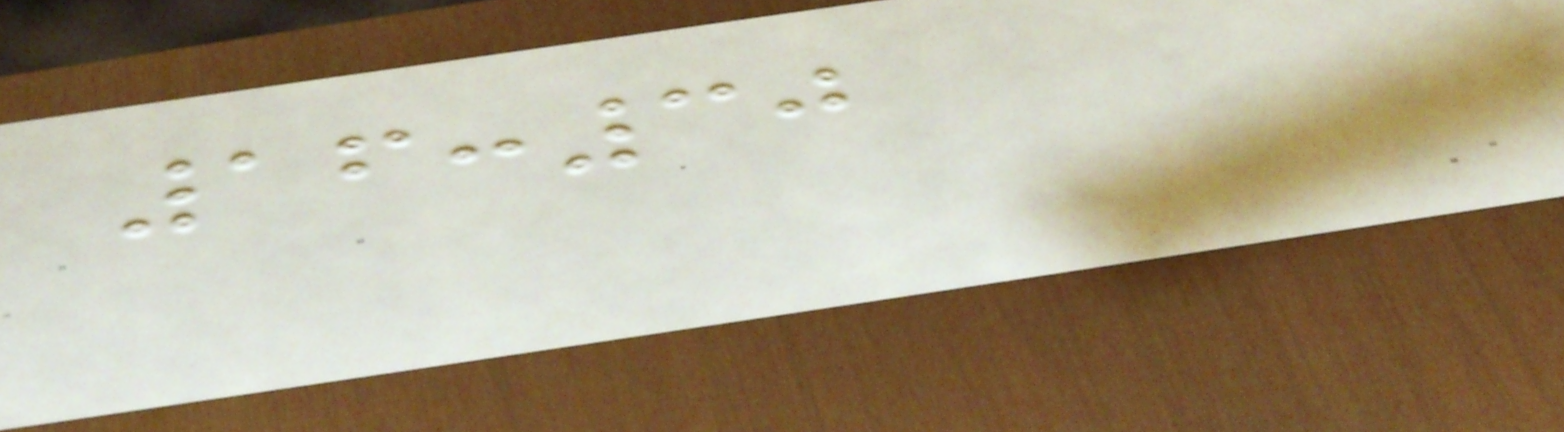16:30
